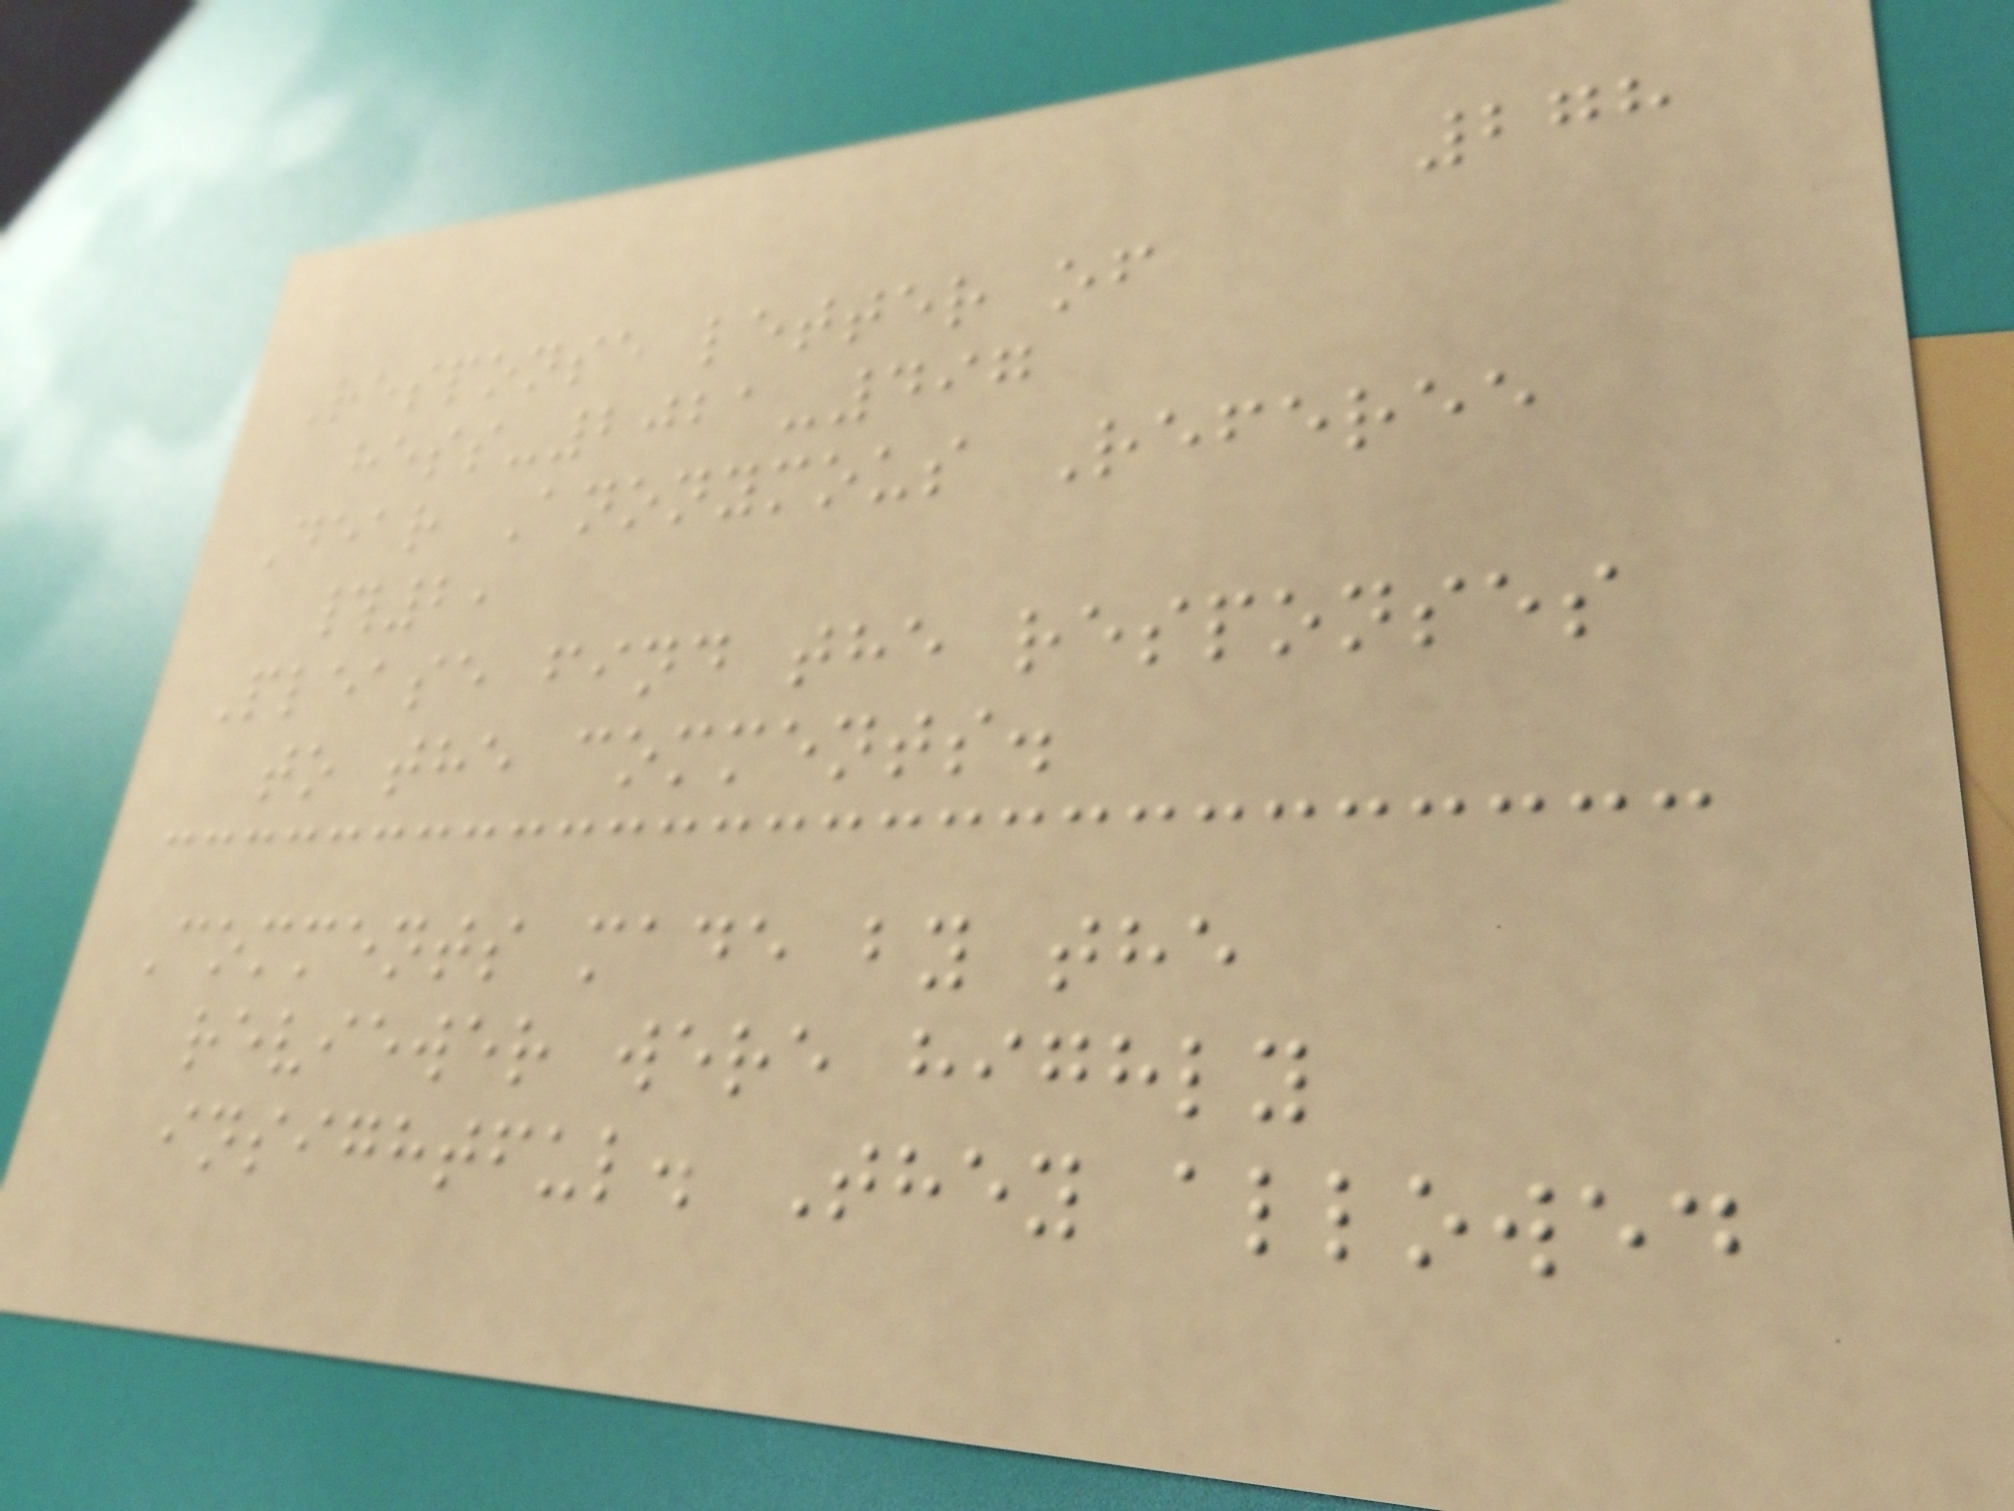278
Response letter of
hess-2021-497
Dear Anonymous Referee
#2,
Please find the responses
to the comments.
Comments made by the
reviewer were highly
insightful. They allowed
